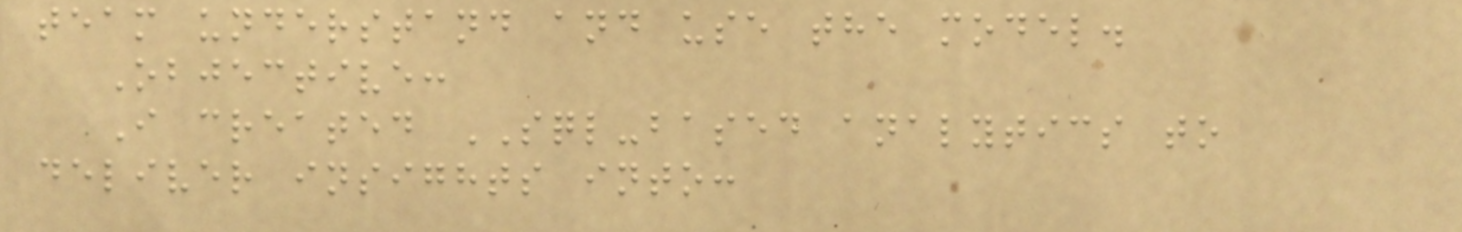team understand and use the model.
Objective:
I created SQL-based analytics to
deliver insights into:
